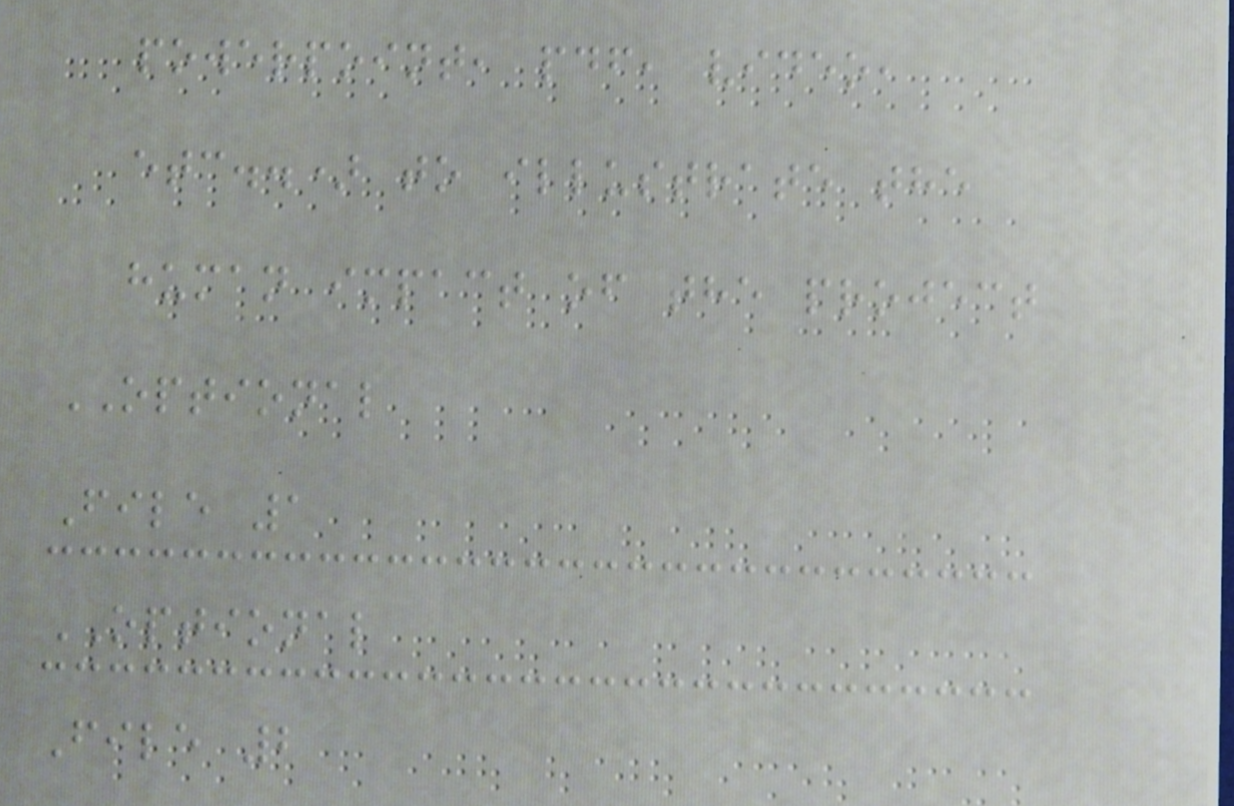powerpoint, pdf, video,
etc..) to illustrate the
human impact of the project
OPTIONAL
File 1
OPTIONAL
File 2
